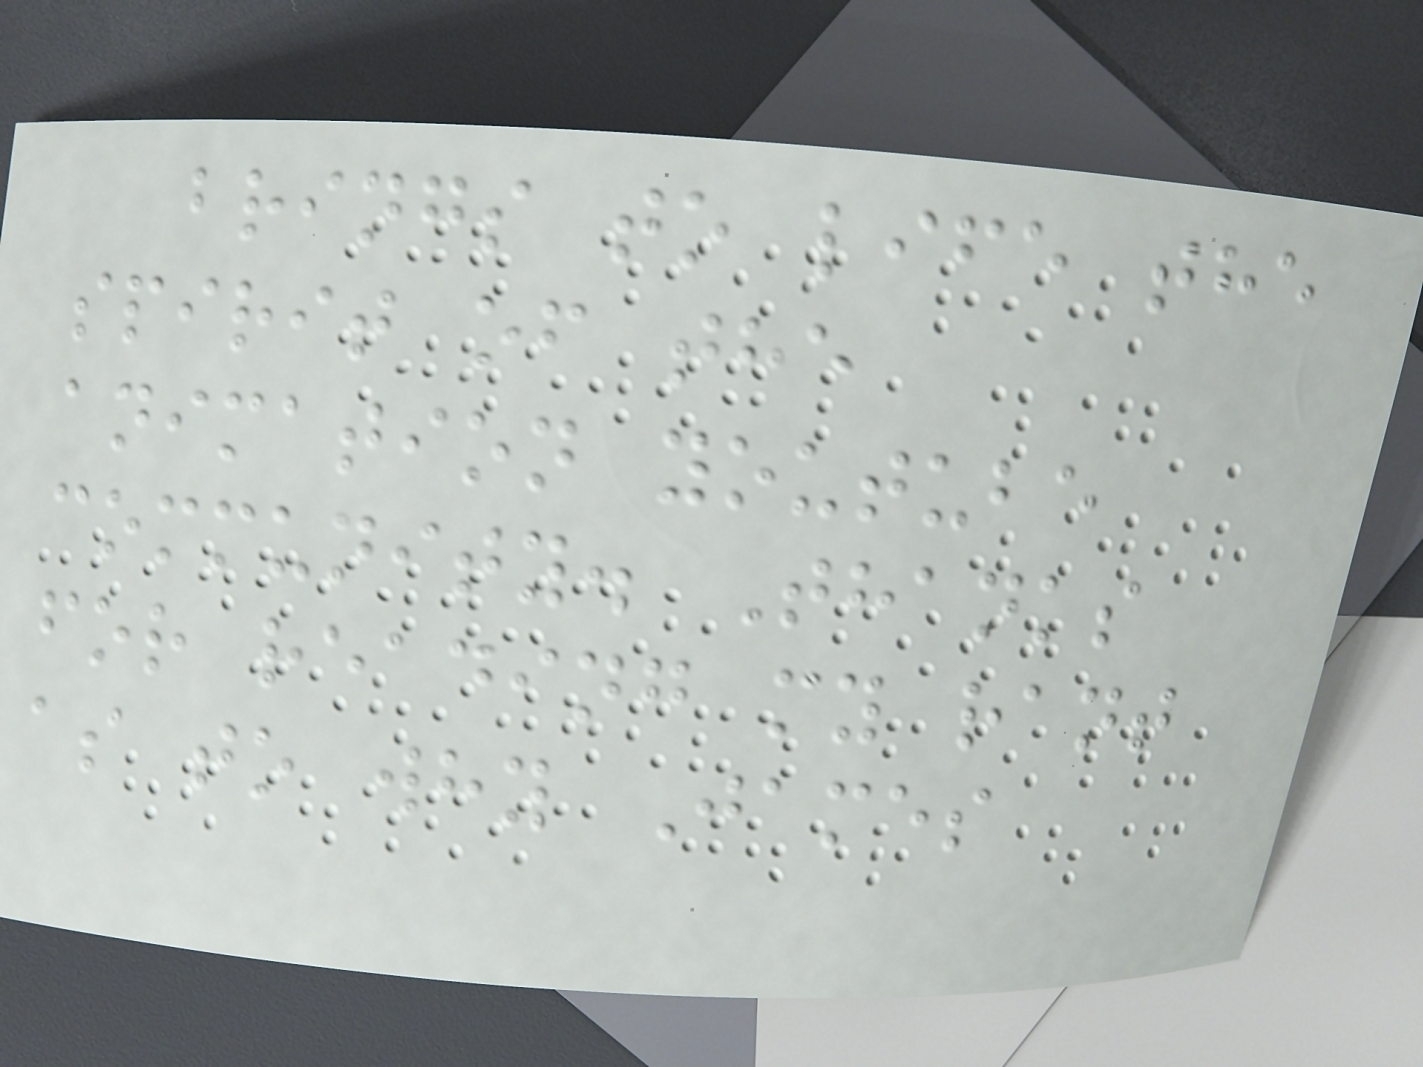brings to life the
spirit of the
animation youtube
community. Thanks
for reading my rant
as to why James
